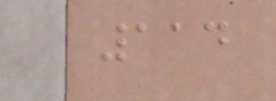114
